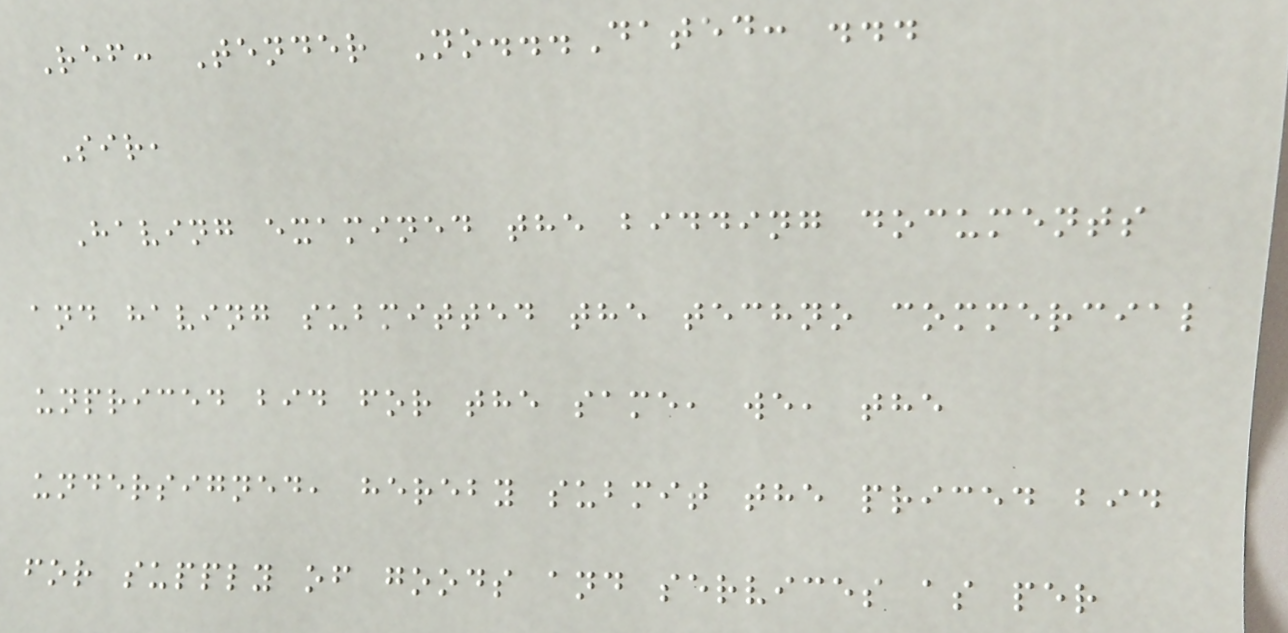Ref: Tender No...Dated: ...
Sir,
Having examined the bidding documents
and having submitted the techno commercial
unpriced bid for the same, we, the
undersigned, hereby submit the priced bid
for supply of goods and services as per
